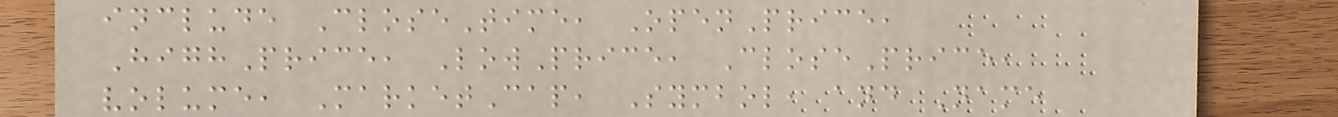include CloseTime, OpenPrice,
HighPrice, LowPrice, ClosePrice,
volume, MarketCap, Symbol, and Name
